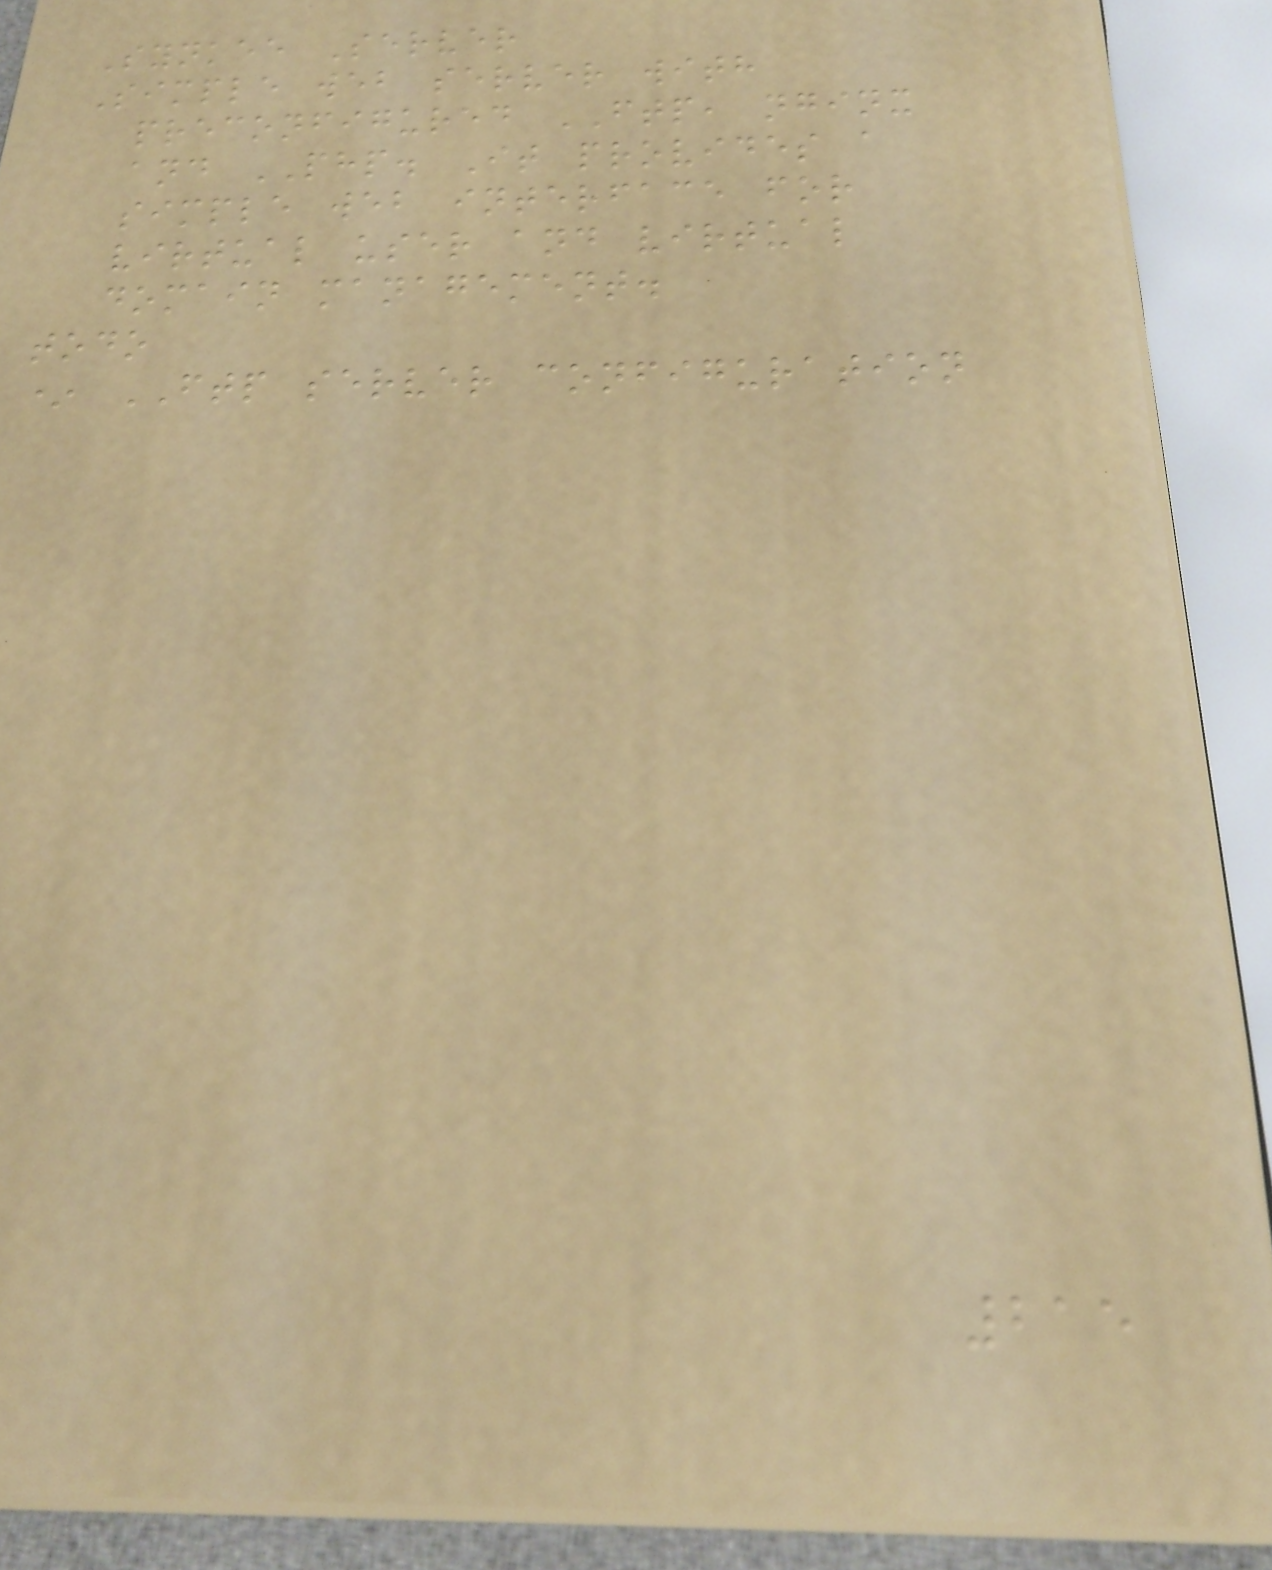Synkee Server
Simple web server with
preconfigured FTP, nginx
and PHP. It provides a
simple web interface for
virtual user and virtual
domain management.
todo
* FTP server configuration
215
